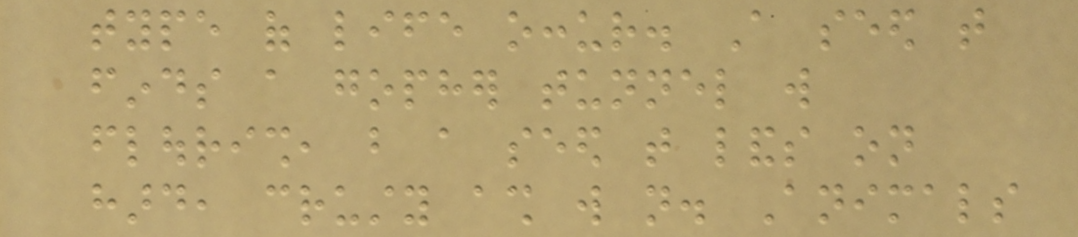type of life occur. A seed that
finds a gopher tunnel will
flourish, but a seed that lands on
hard, crusty ash will not. Animals
